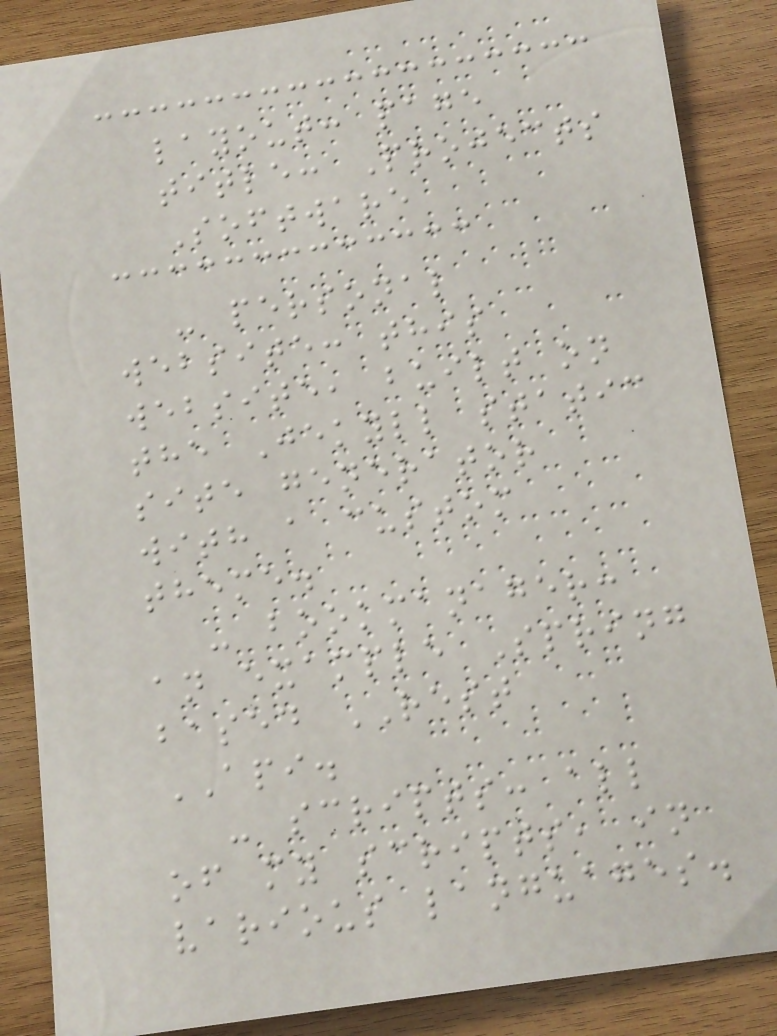layout: page
title: Projects
Software
- personal
website: this
website, built on
the Jekyll static
site generator
with a custom
theme.
- bookmanager:
an example Spring
based REST
API.
- scripts: all
of my scripts, in
various languages.
